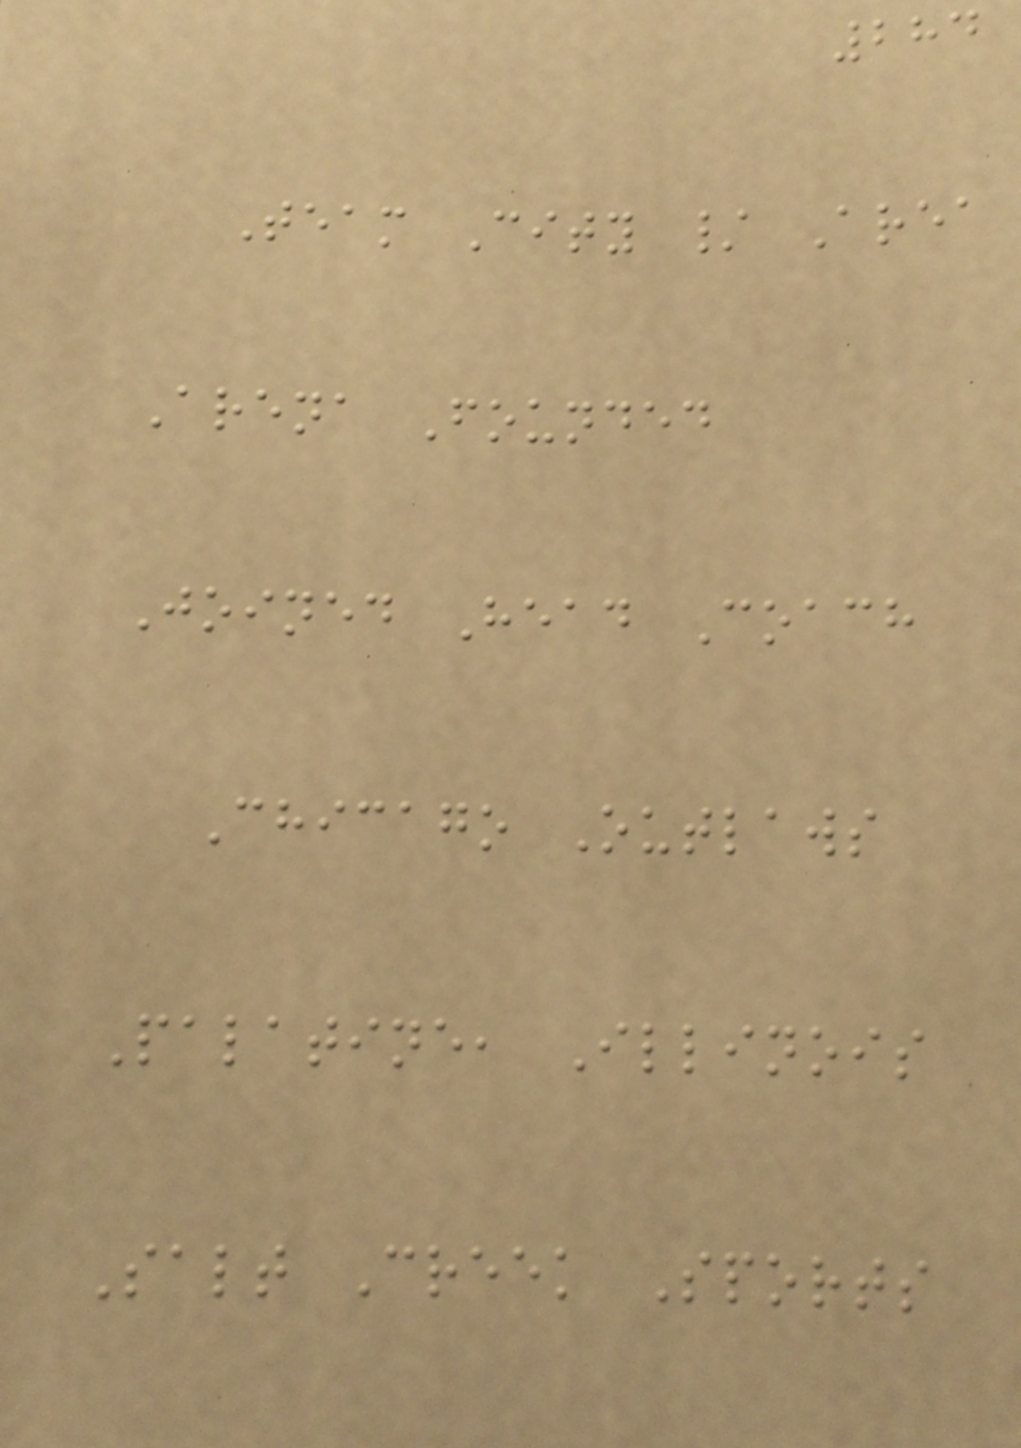284
Team City / Area
Arena Founded
Joined Head Coach
Chicago Outlaws
Palatine, Illinois
Salt Creek Sports
